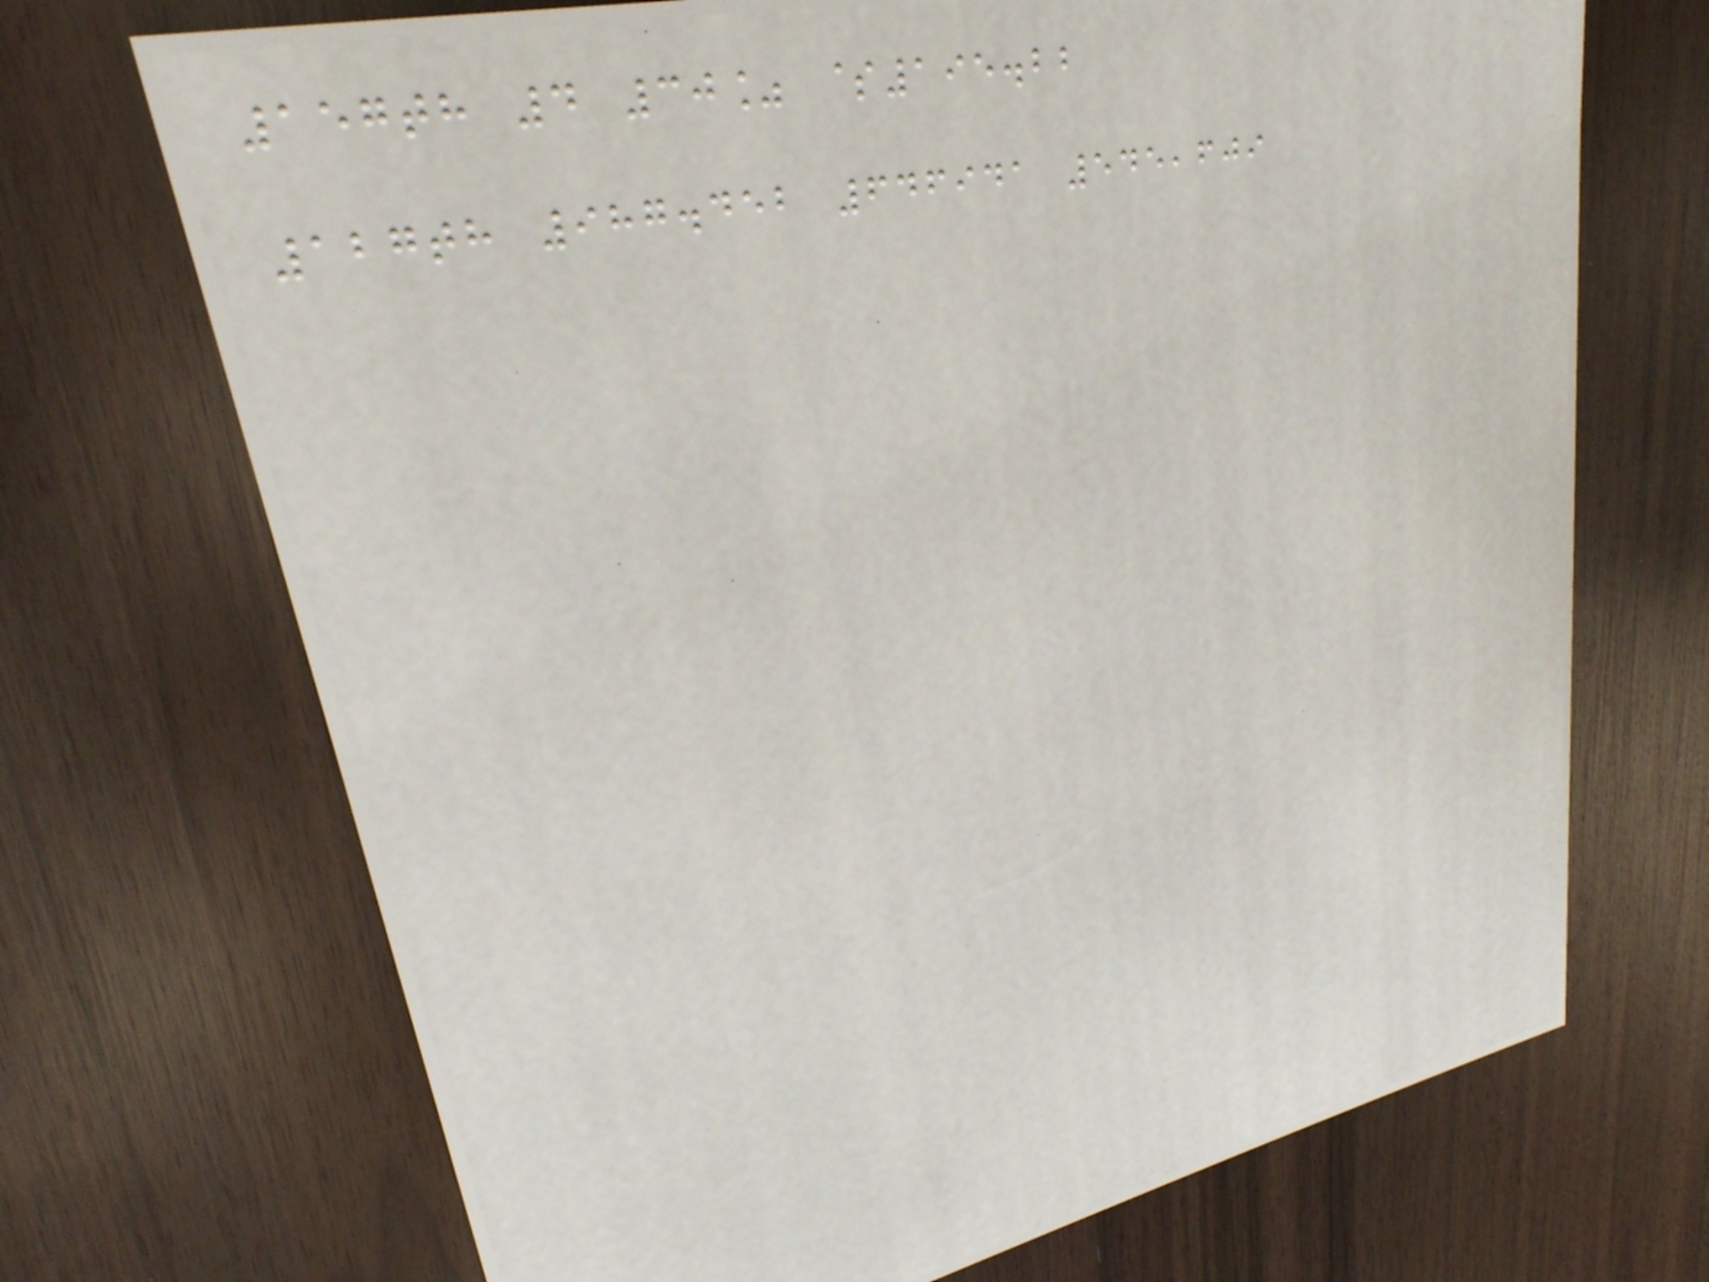157th 4 30% $195.22
127th 987.452 646941 545,609
